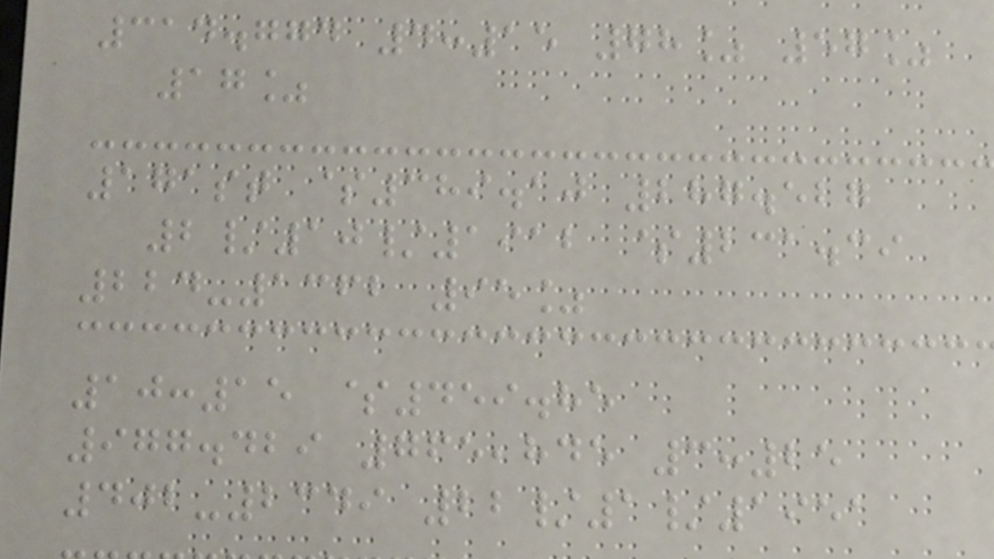314.774 4:15 78% 57%
17%
171st $389.10 287.527
2/10/1912 $231.39
224-1362 95%
10:15 $459.85
977.429 765,845 3:25
402-2349 22/1/1951
